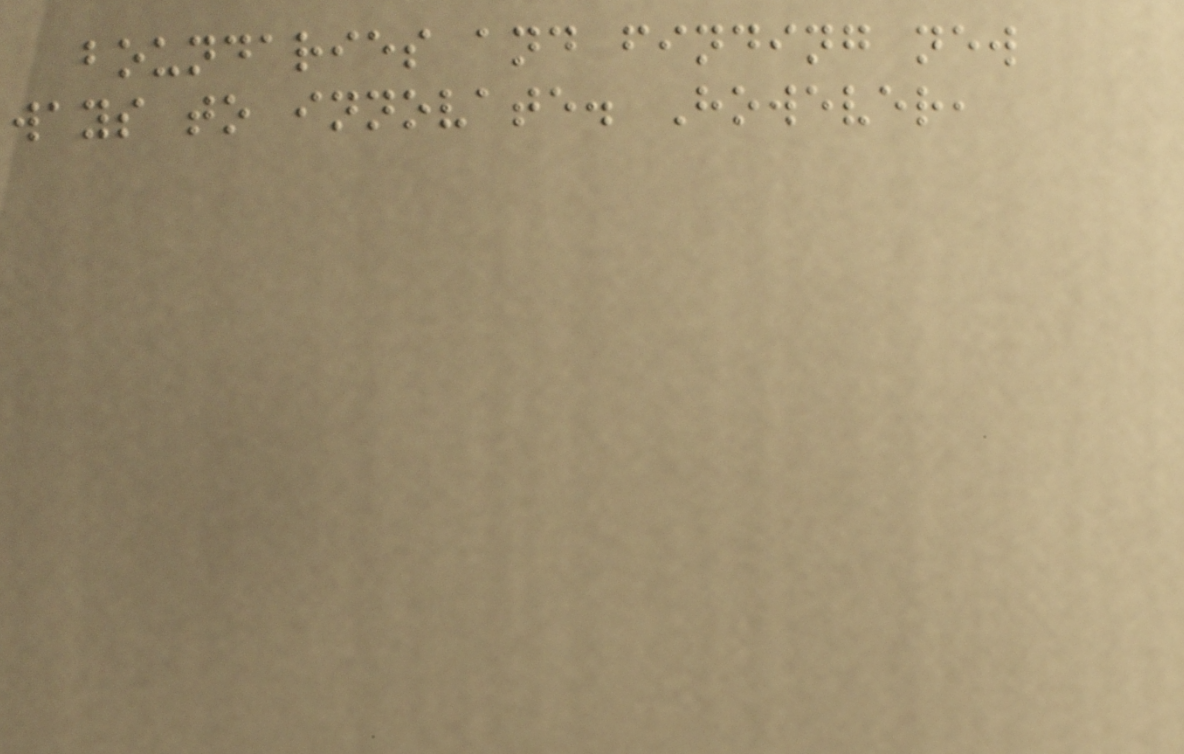boundaries and finding new
ways to innovate. However,
